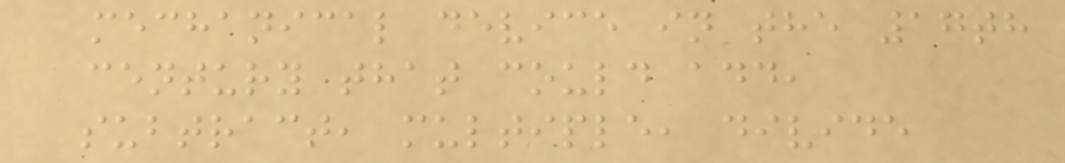mechanical device in the 17th
century that could add,
subtract, multiple, divide
